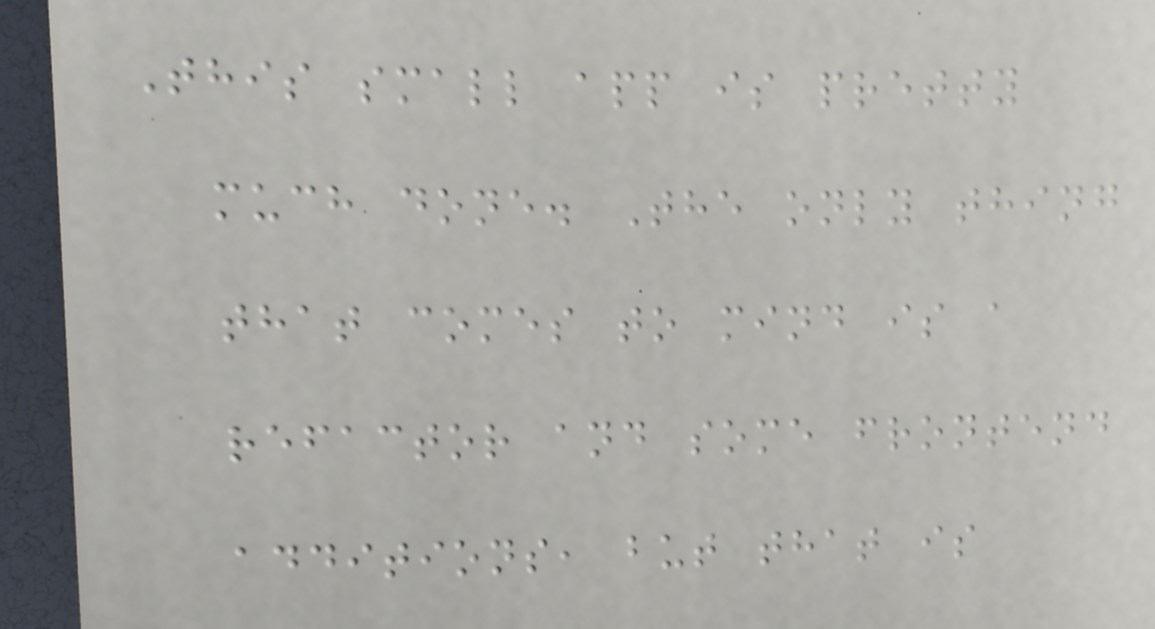This small app is pretty
much done. The only thing
that comes to mind is a
refactor and some frontend
additions, but that is
